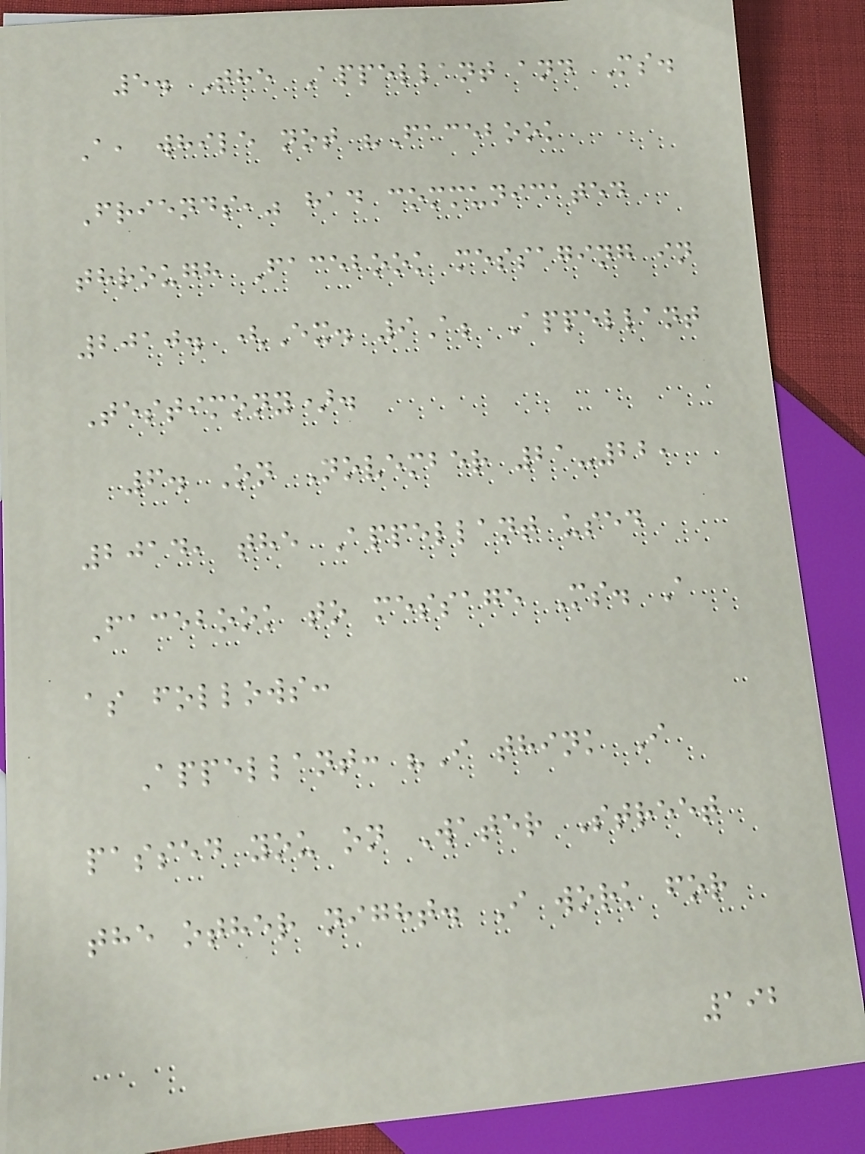5. The Appellant and Ms.
A, while not "Facebook
Friends," had communicated
through Facebook messaging in
2010. (Ex. 9A; Appellant
Testimony).
6. On November 21-22,
2014, the Appellant used
Facebook to message Ms. A
as follows:
Appellant: "I think I
passed you on Water Street
the other night. I work for
192
